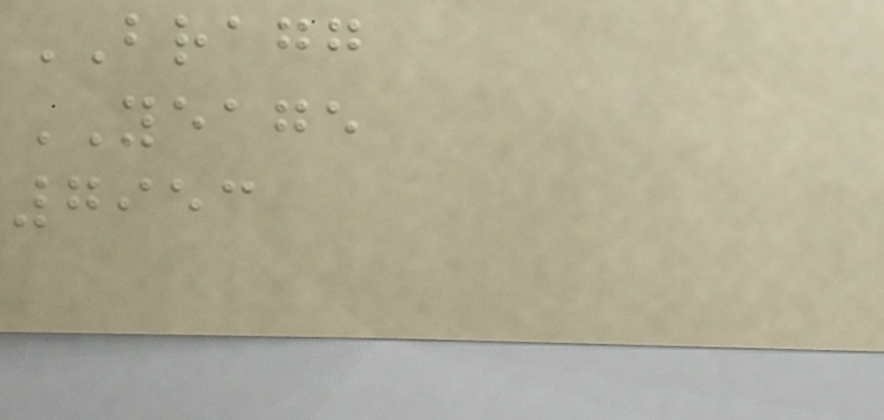BRAGG
YEAGE
7953
